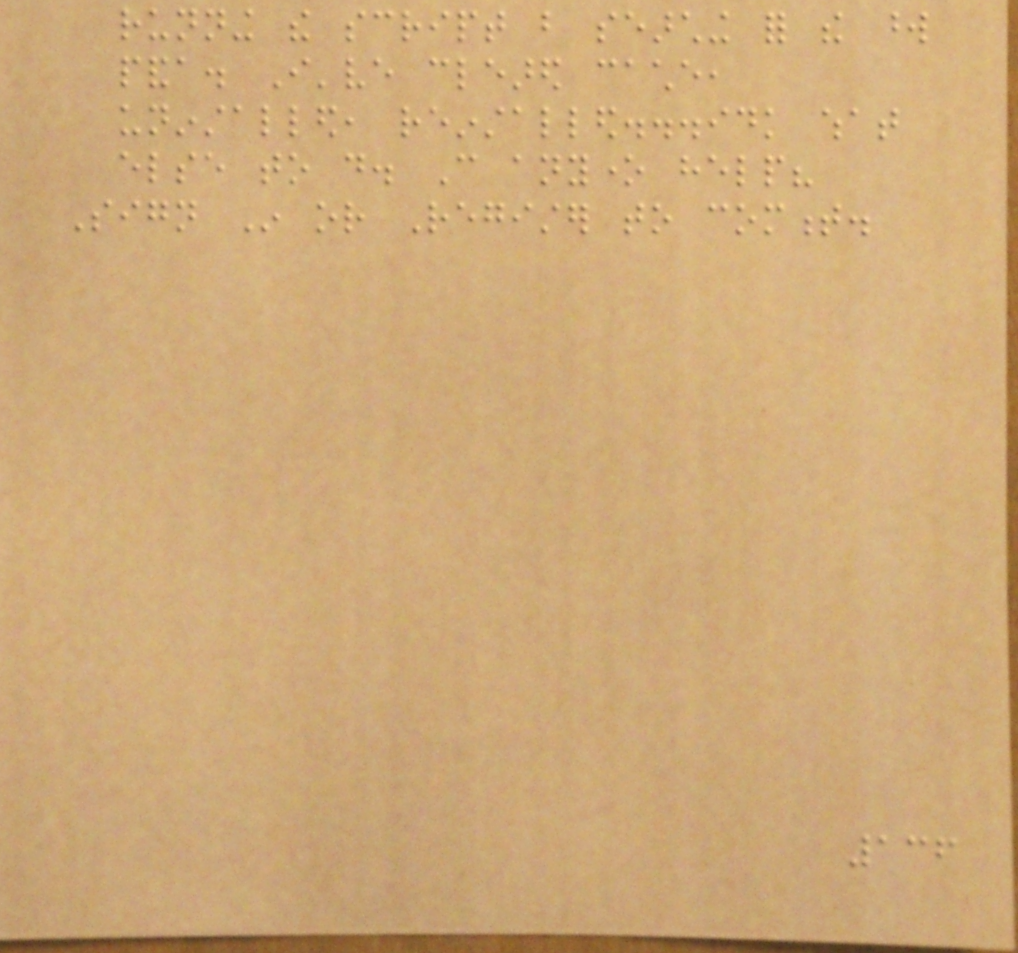running the script but searching for the word
panda. I've cleared cache,
uninstalled, reinstalled...idk what
else to do. Can anyone help?
Sign In or Register to comment.
136
